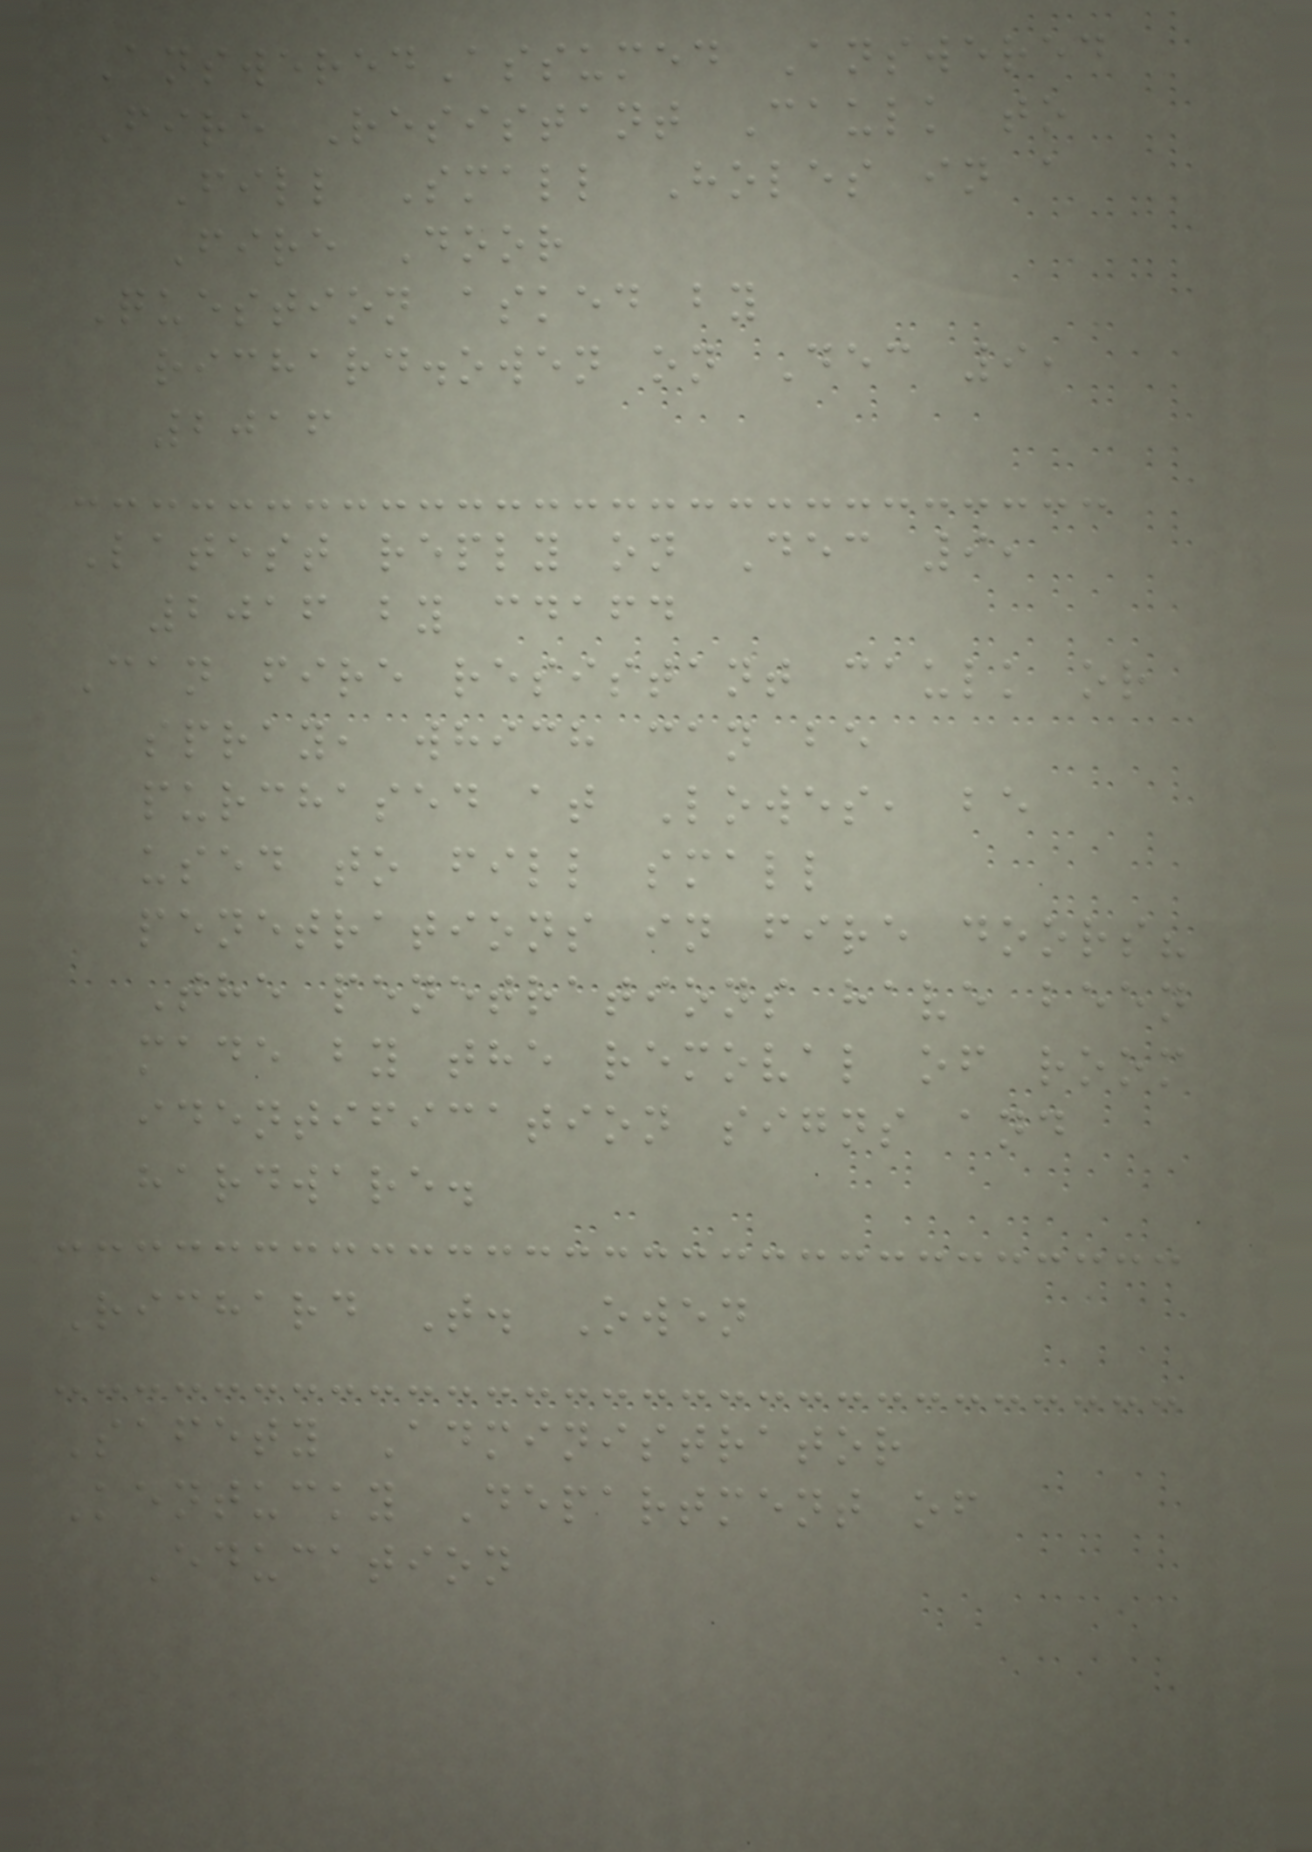AnsweredAssumed Answered
Fire Resistant Caulk to
Fill Small Holes in a
Fire Door
Question asked by
richard.owen on Dec 9,
2016
Latest reply on Dec 9,
2016 by cdafd
Can fire resistant caulk or
spray, which can be
purchased at Lowes, be
used to fill small
penetrations in fire doors?
The penetrations have been
made by the removal of room
identification signs and
hardware.
Richard T. Owen
Safety Administrator
Kentucky Department of
Education
